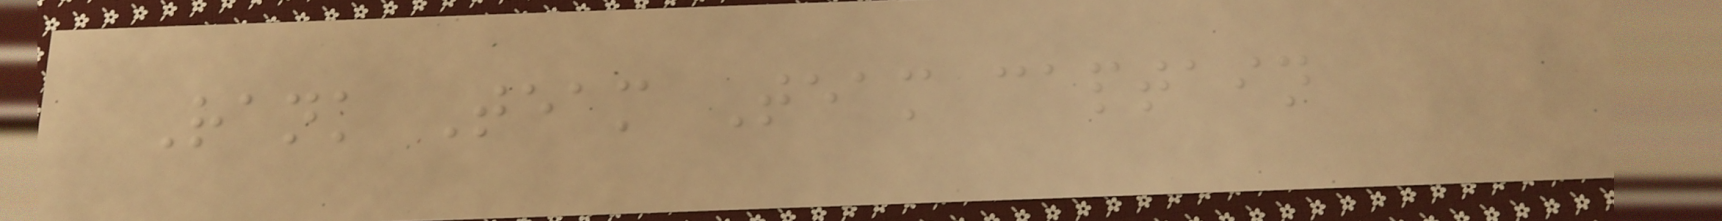Rank Team Team captain
